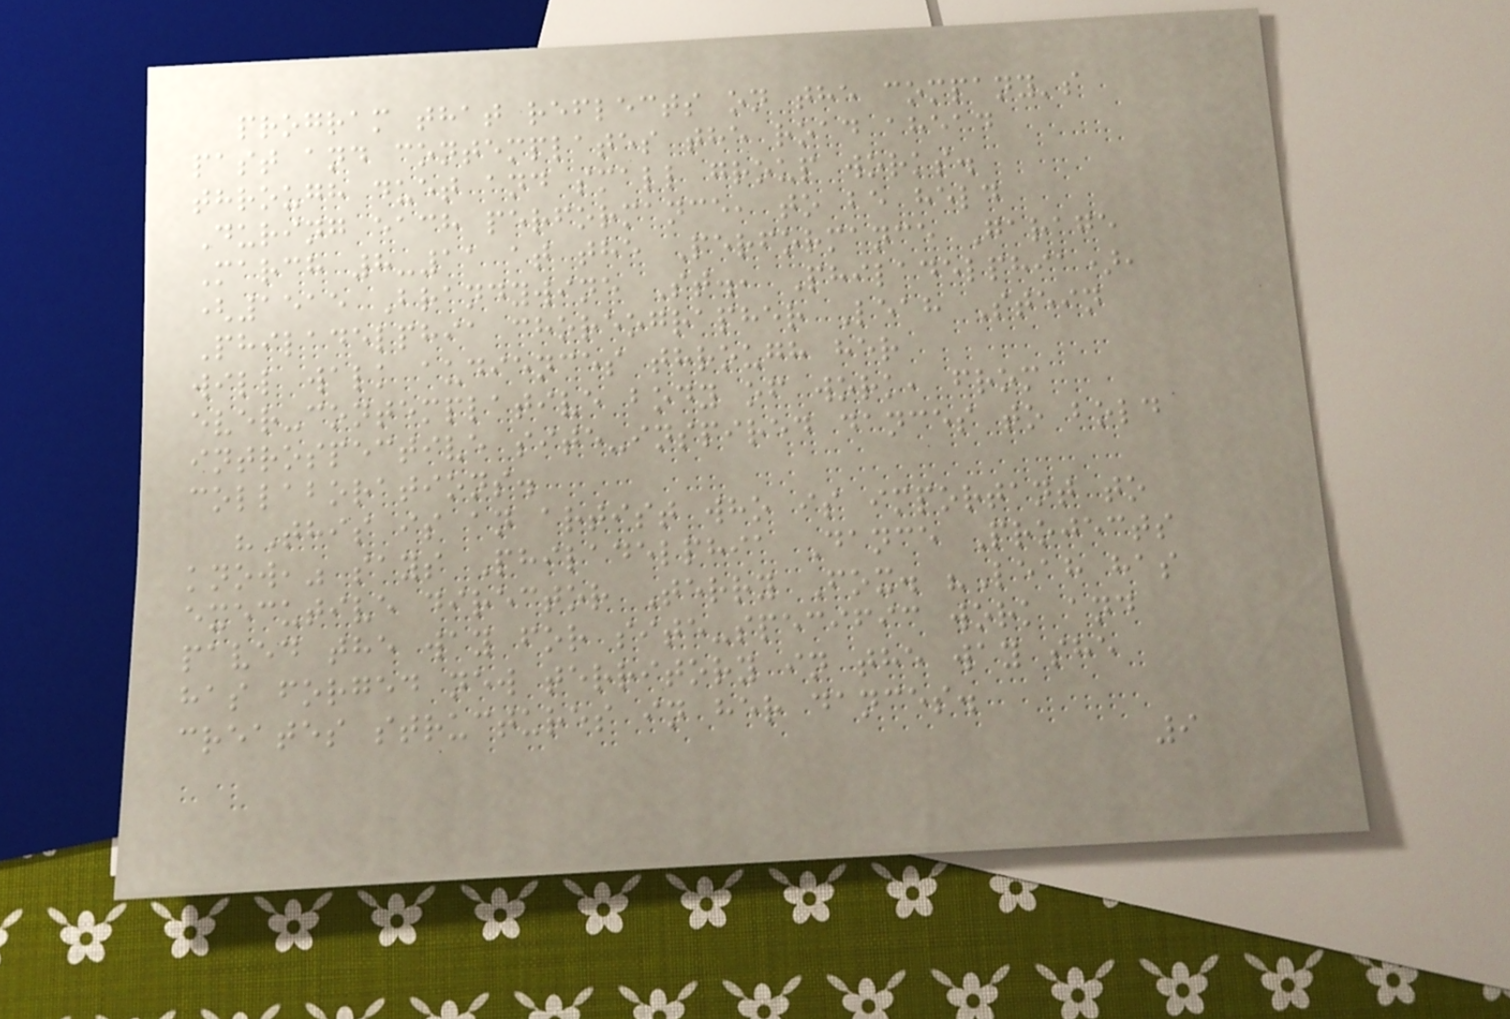program that reflects on the company's
past and contemplates the road ahead
through duet and small group works.
During each performance, to be held
March 8-11 at the Performance Garage
(1515 Brandywine St., Philadelphia),
Philadelphia choreographer Leah Stein
will walk audiences through her
ever-contemplative body of work, from
introspective site-inspired dances to bold
collaborations.
"This is an artist who is important to
know," says Philadelphia Dance Projects
executive director Terry Fox. "Leah has
paved the way for site-specific work and
has forged new territory in the way she
creates structures in her dances.
9
